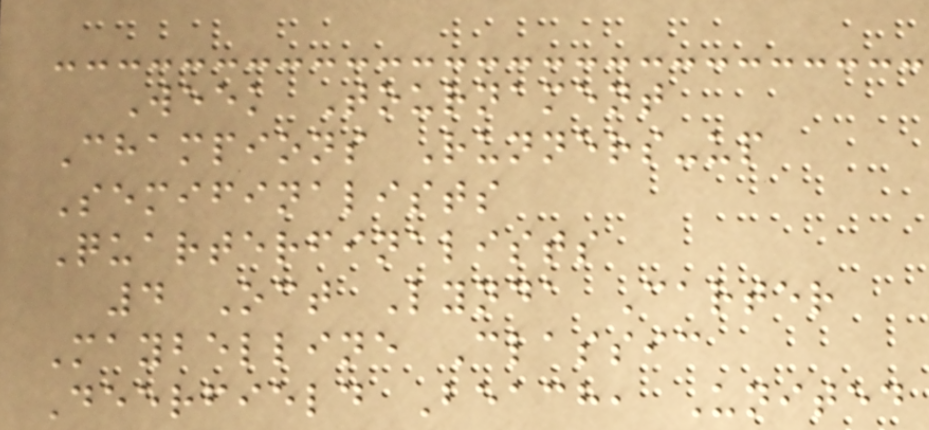Week Tournament
Champions Runners-up
Semifinalists
Quarterfinalists
4 Oct Lynda Carter
Maybelline Classic
Deerfield Beach, United
